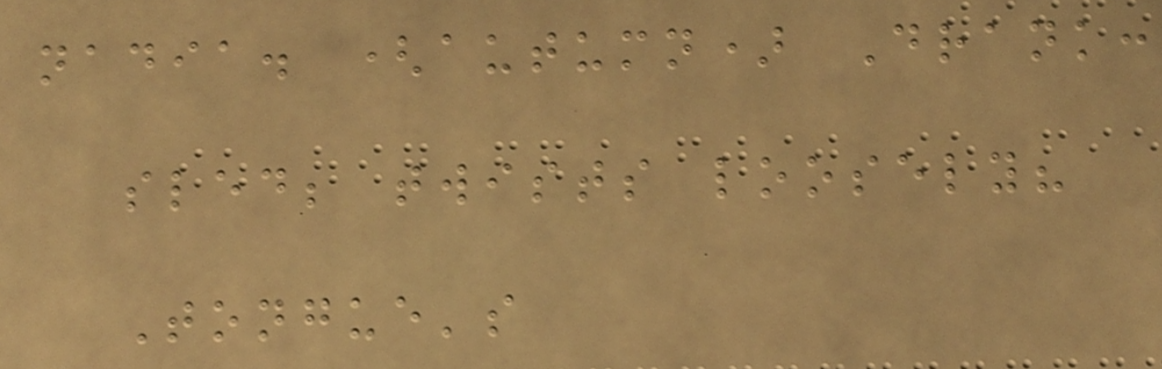nadia. (autumn) Drank:
sled; twists loosely?
Tongue's
